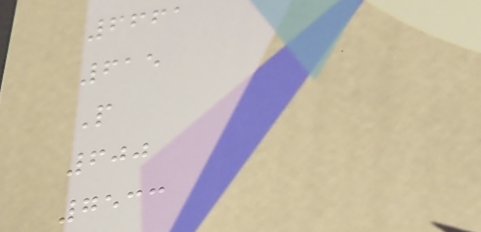6661
615
P
600
7533
